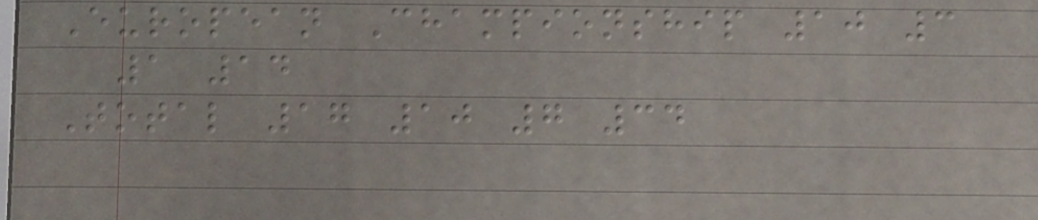European Championship 10 3
1 14
Total 17 10 7 34
